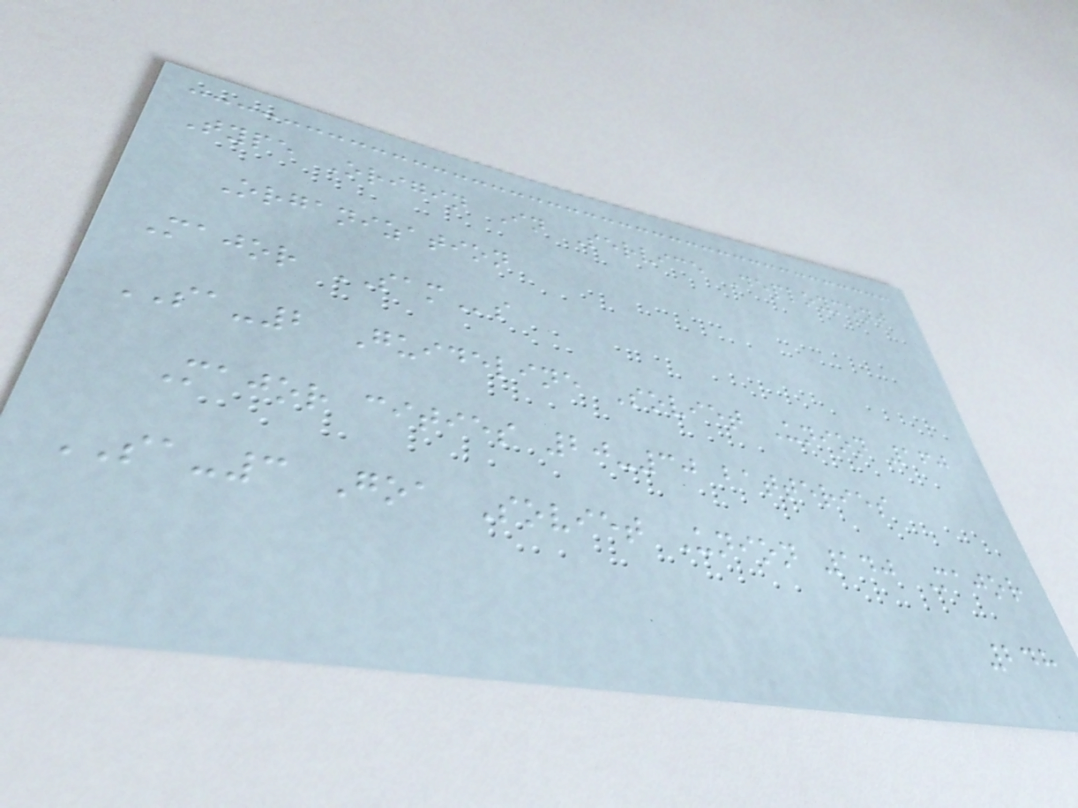Type Origin In Service Deployment
Organization
Major SAMs
SA-2 Guideline Soviet Union 160
Major cities 20-30 batteries
SA-3 Goa Soviet Union 140 Major
248
